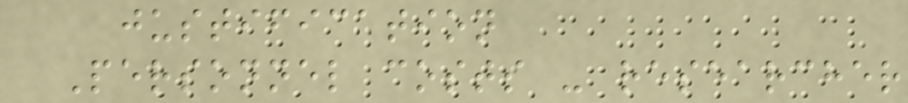justification
Personnel costs - researcher
